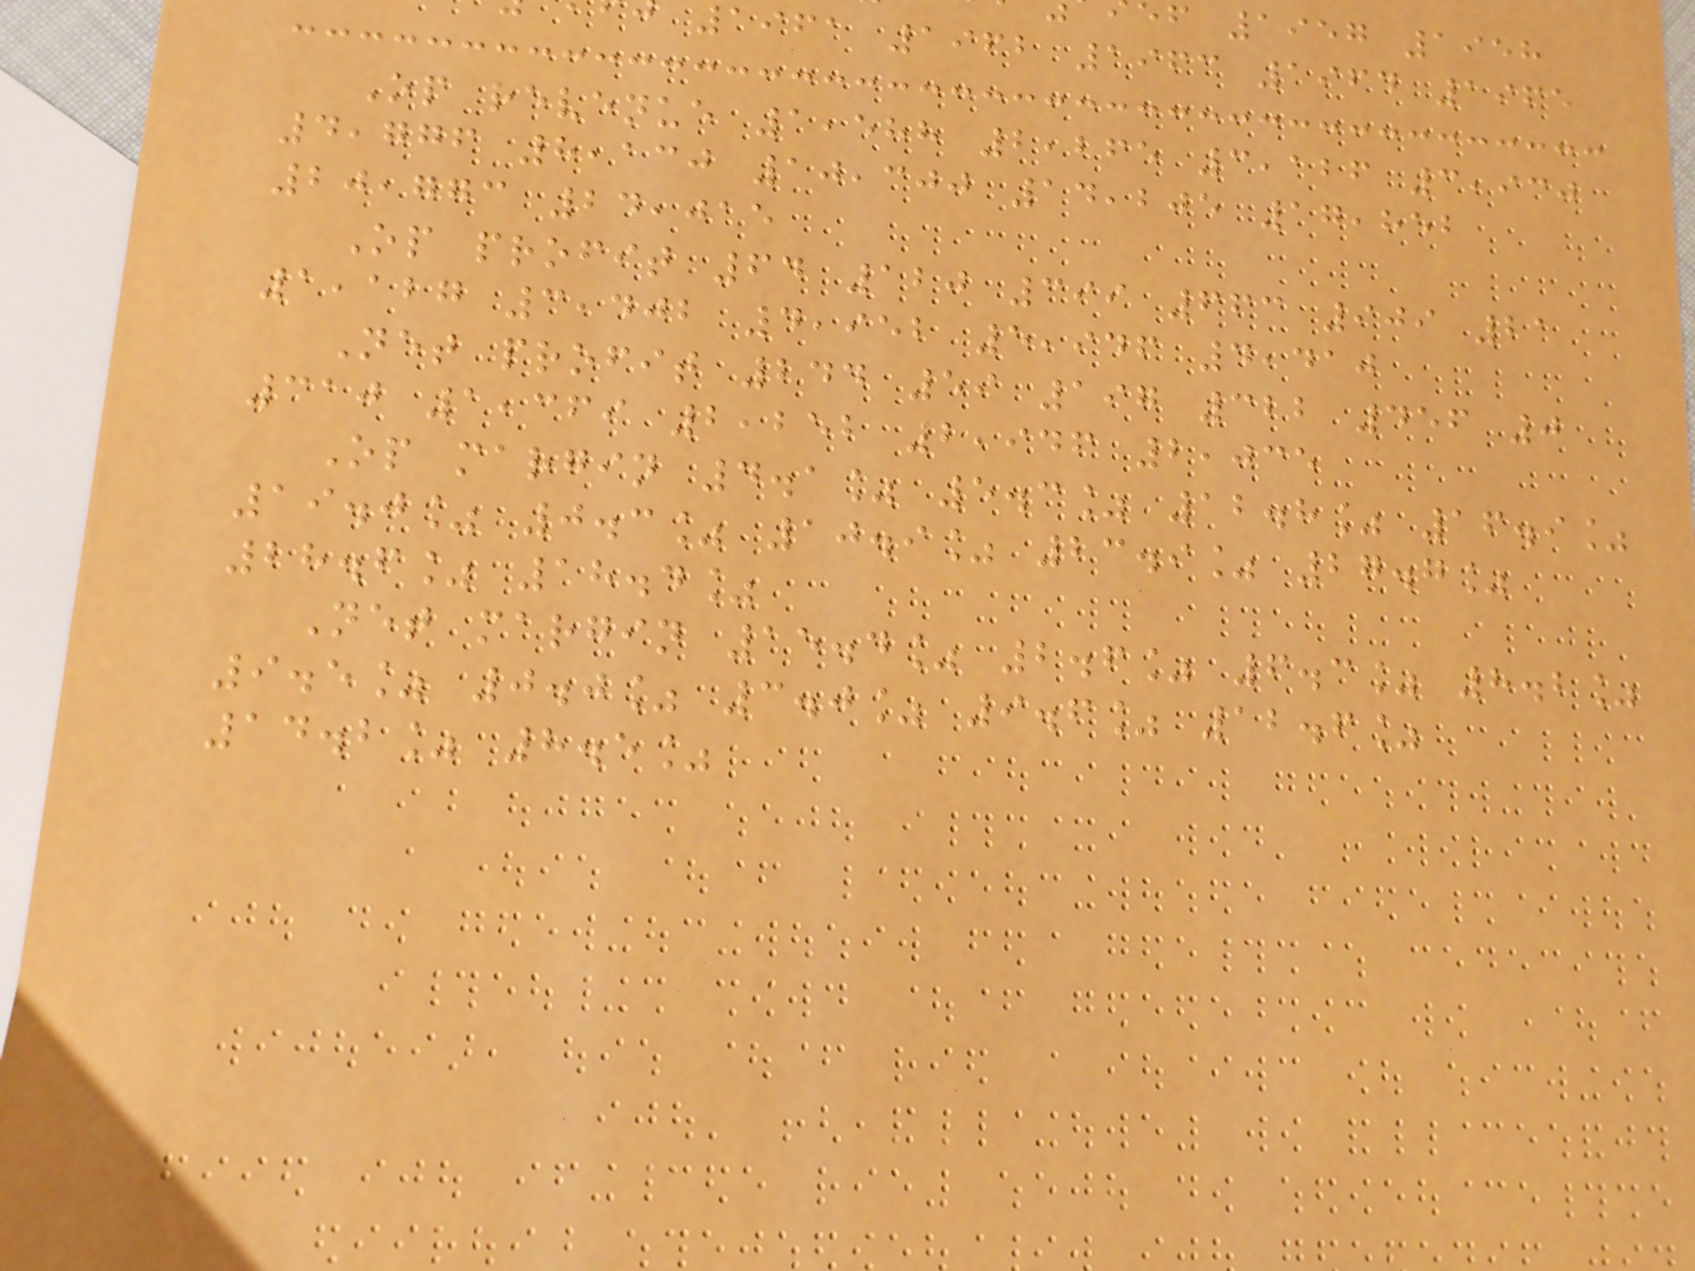f 1957 1958
1961 1962 1963 1964 1965
Op revenue 1,588 2,265 3,126 3,930
4,776 8,130 10,300 14,205 17,852
20,773 24,015
Op profit 64 120 399 663 909 21
1,127 3,402 4,952 5,946 4,410
Net profit 244 59 197 322 456 0
310 1,369 2,252 2,946 2,035
Op margin 4.1% 5.3% 12.8% 16.9%
19.0% 0.3% 10.9% 23.9% 27.7%
28.6% 18.4%
Net margin 15.4% 2.6% 6.3% 8.2%
9.5% 0.0% 3.0% 9.6% 12.6%
14.2% 8.5%
